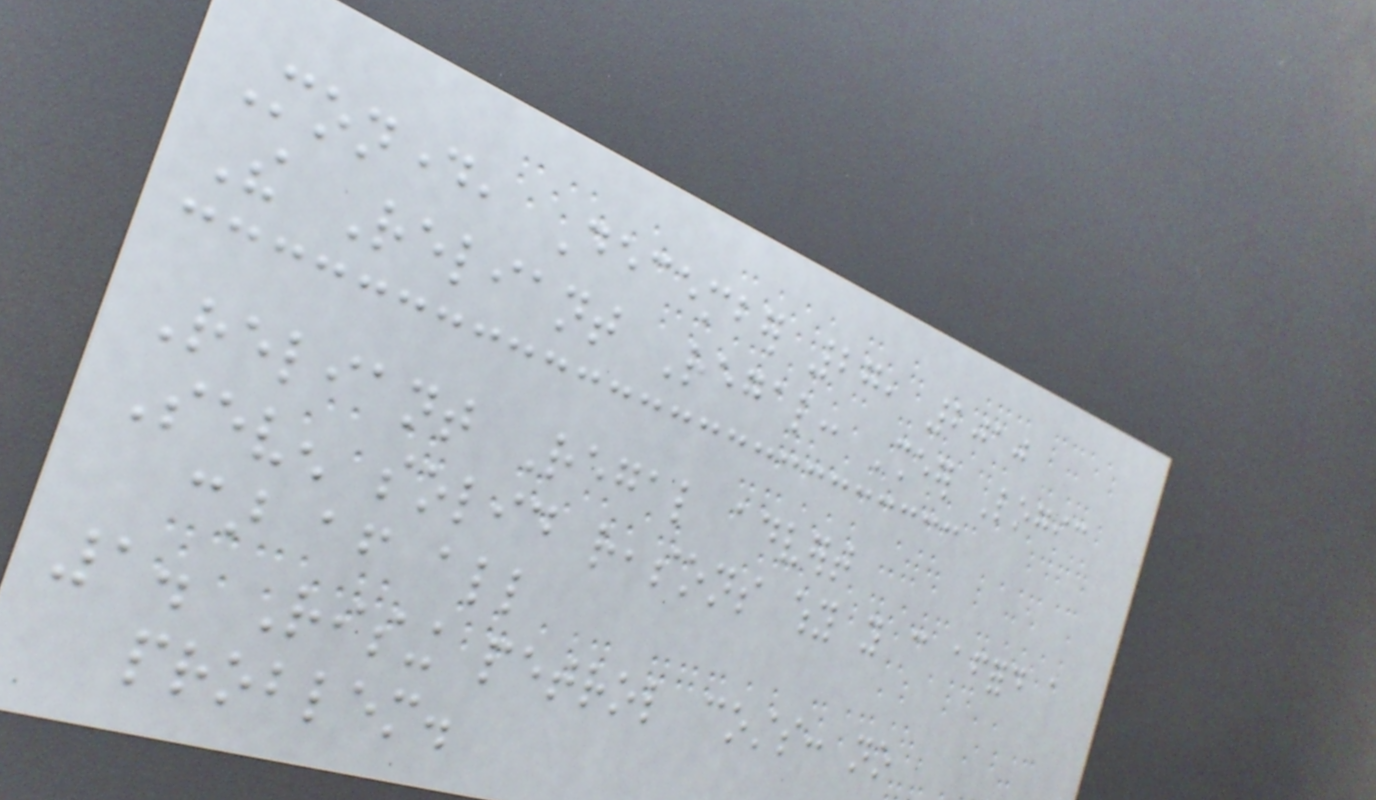Monday, December 27, 2010
The Reliant Regal: Sheer Logic
Reliant Regal advert
Seven solid reasons why you can afford a
car after all
1. Rising petrol costs: no
problem.
